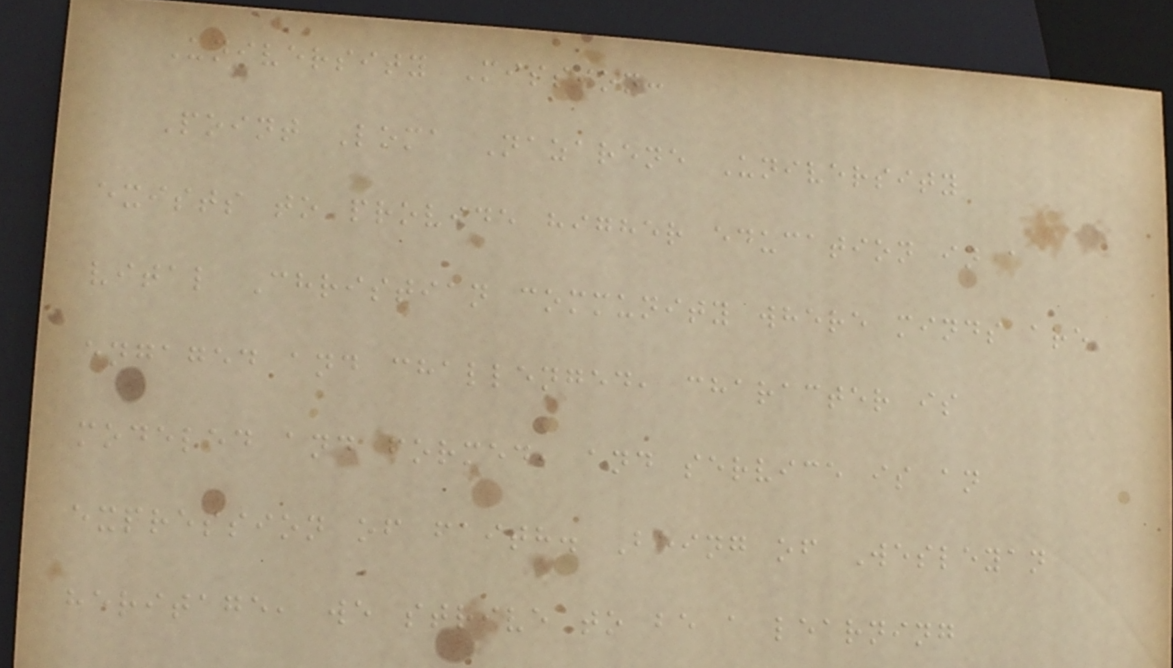University Mission:
Point Loma Nazarene University
exists to provide higher education in a
vital Christian community where minds are
engaged and challenged, character is
modeled and formed, and service is an
expression of faith. Being of Wesleyan
heritage, we strive to be a learning
